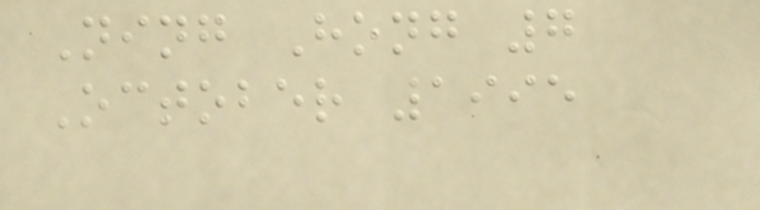Ning Hong 7
October 1995
